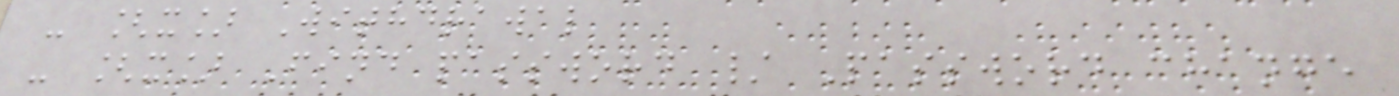- [x] Withdrawal
- [x] Find password / Password change
